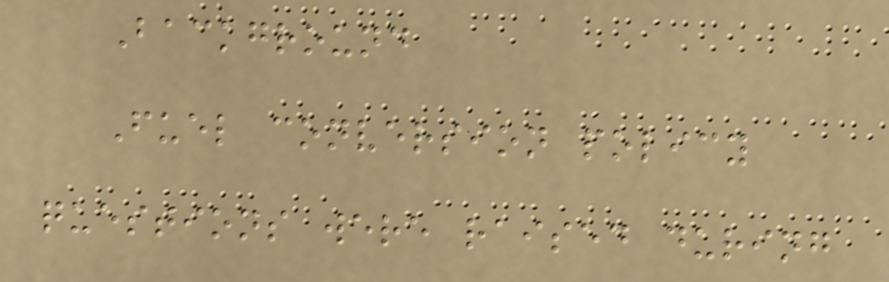Background
Fuel conversion policy
questions were raised during
